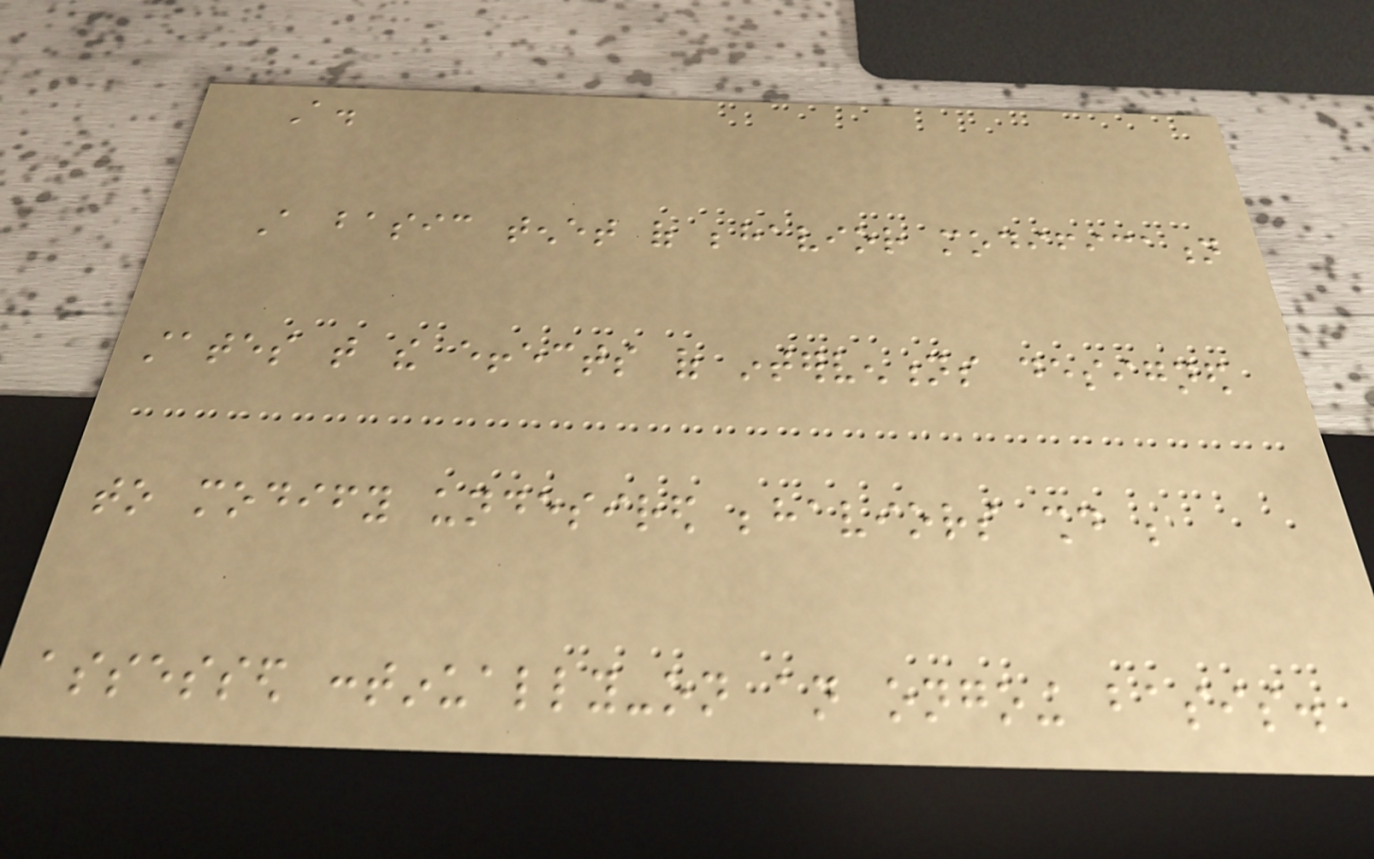A.
A basic tenet of behavior modification
states that the effects of interventions designed
to modify undesired behaviors should be
assessed continually-on an ongoing basis.
